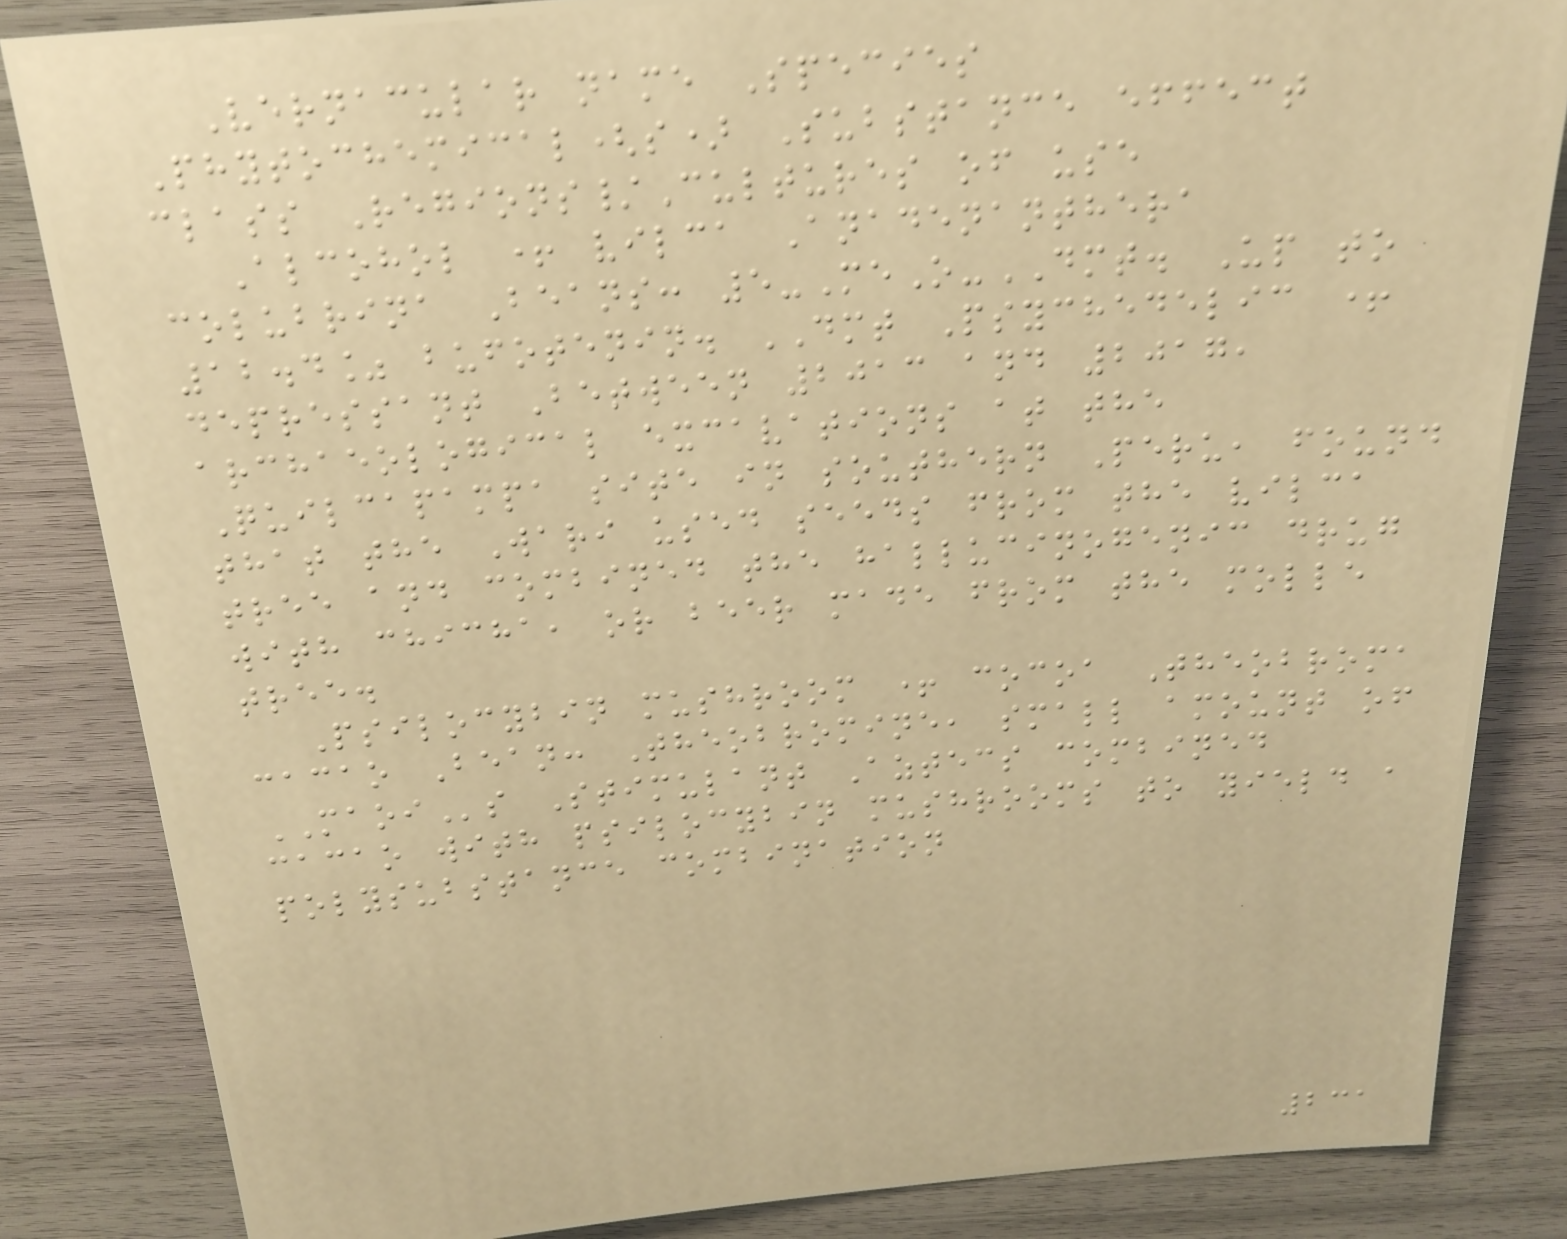Vernacular name Species
Phytochemical(s) Substance effect
class Regions/Cultures of use
Alcohol + vilca Anadenanthera
colubrina Beans: 5-MeO-DMT. Up to
12.4% bufotenin. DMT Psychedelic +
depressant Between 2013 and 2017,
archaeological excavations at the
Quilcapampa site in southern Peru, found
that the Wari used seeds from the vilca
tree and combined the hallucinogenic drug
with chicha, or beer made from the molle
tree.
Psilocybin mushroom + cocoa Theobroma
cacao Bean: Theobromine, small amount of
MAOIs Stimulant Aztecs combined
cacao with psilocybin mushrooms to yield a
polysubstance combination
231
